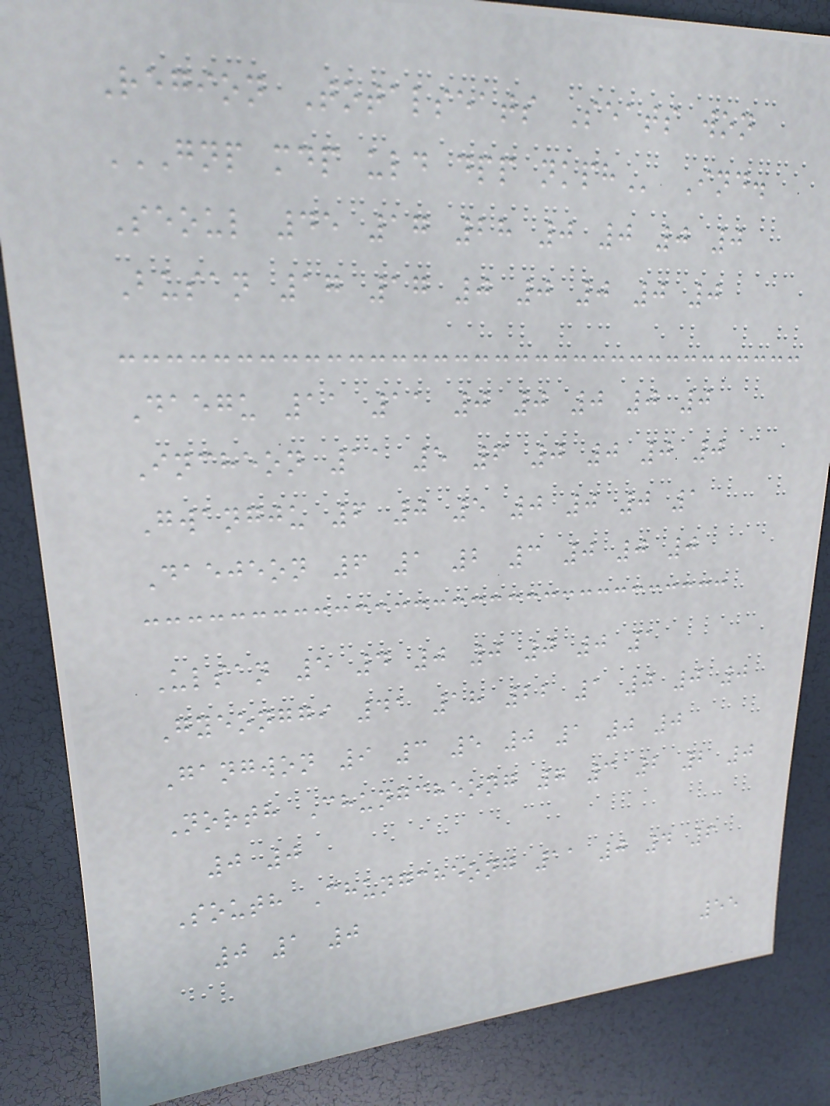Region Totalseats Seats won
GNP MDP ULD DPP NKPH Ind.
Seoul 45 17 28 0 0 0 0
Busan 17 17 0 0 0 0 0
Daegu 11 11 0 0 0 0 0
Incheon 11 5 6 0 0 0 0
Gwangju 6 0 5 0 0 0 1
Daejeon 6 1 2 3 0 0 0
Ulsan 5 4 0 0 0 0 1
Gyeonggi 41 18 22 1 0 0 0
Gangwon 9 3 5 0 1 0 0
North Chungcheong 7 3 2 2 0
0 0
South Chungcheong 11 0 4 6
0 1 0
55
